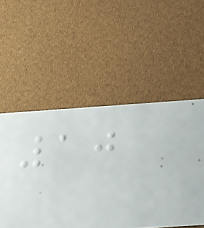10
